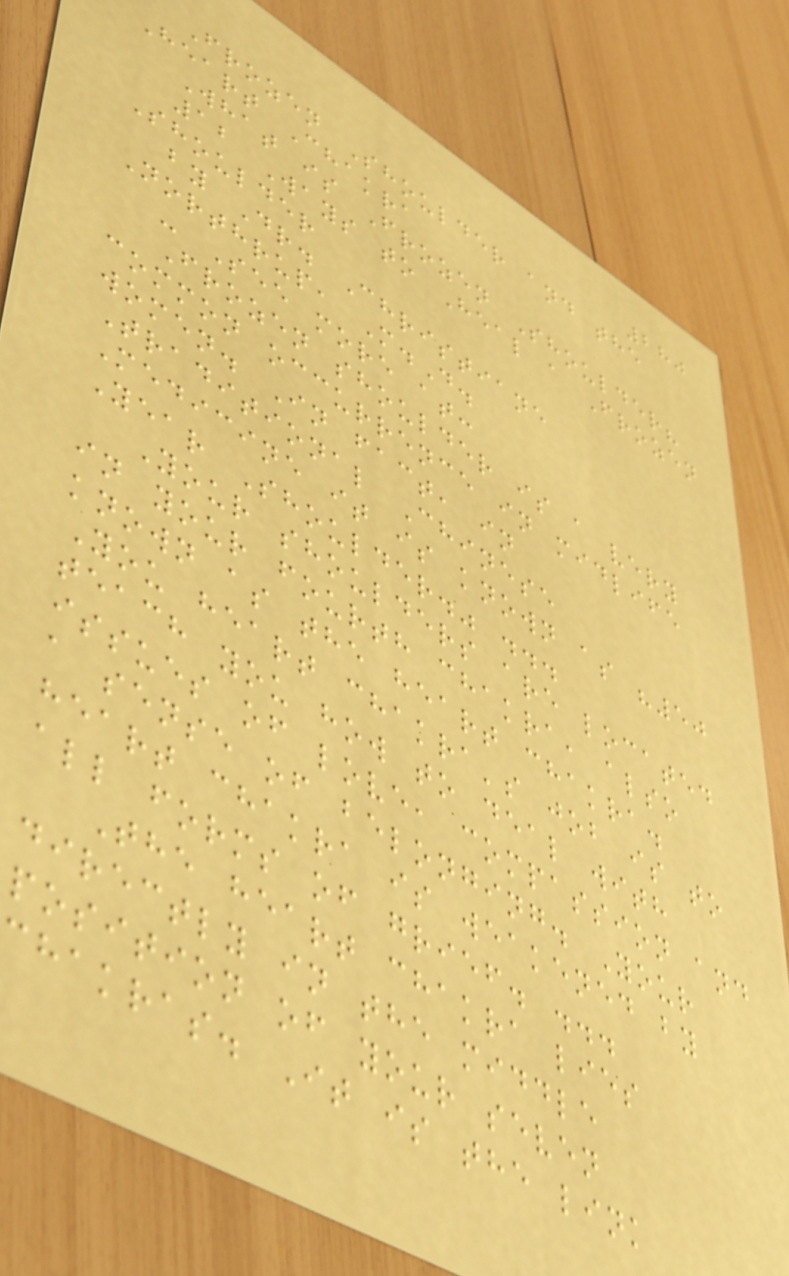280
Frozen Shoulder and the
Heart Chakra
What is Frozen Shoulder?
12 Ways to Heal a Frozen
Shoulder
by Dr. Christiane
Northrup, M.D.
- See more at:
Frozen shoulder is a very
common occurrence in midlife
women. In fact, in
Traditional Chinese
Medicine it is known as "50
Year Shoulder." ...
Your shoulders are located
in your fourth chakra, also
known as the heart chakra.
You heart chakra's job is to
teach you how to deal with
issues of love, compassion and
a sense of belonging. Your
heart chakra is weakened by
all forms of grief. ...
The heart chakra lies
directly in the middle
position of your seven
chakras. It is the link
